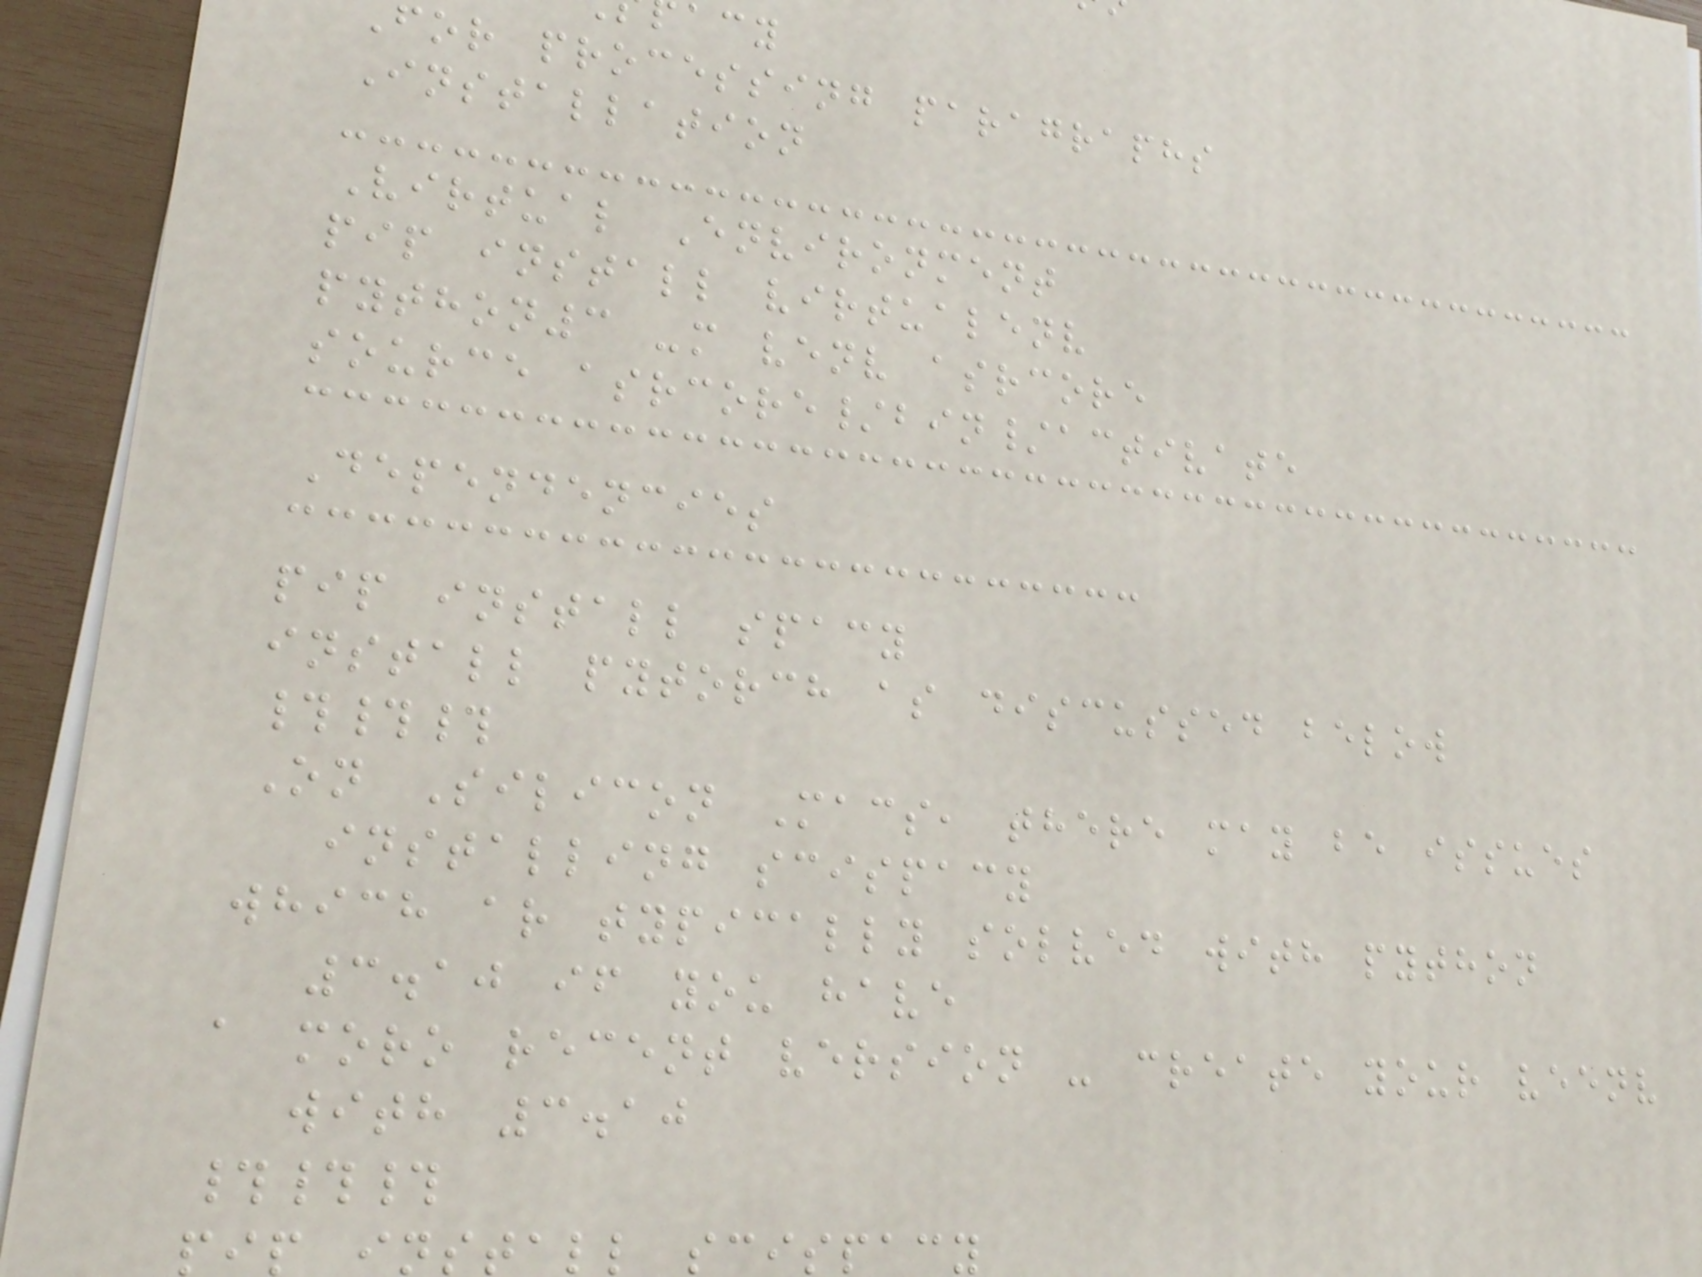for processing paragraphs
Installation
Virtual Environment
pip install virtualenv
python3 -m venv asrcore
source asrcore/bin/activate
Dependencies
pip install spacy
install pytorch as discussed below
###
On Silicon Macs, there may be issues
installing scispacy
which ar typically solved with python
3.10 if you have
a moro recent version - create your veenv
with 3.10
###
install scispacy
